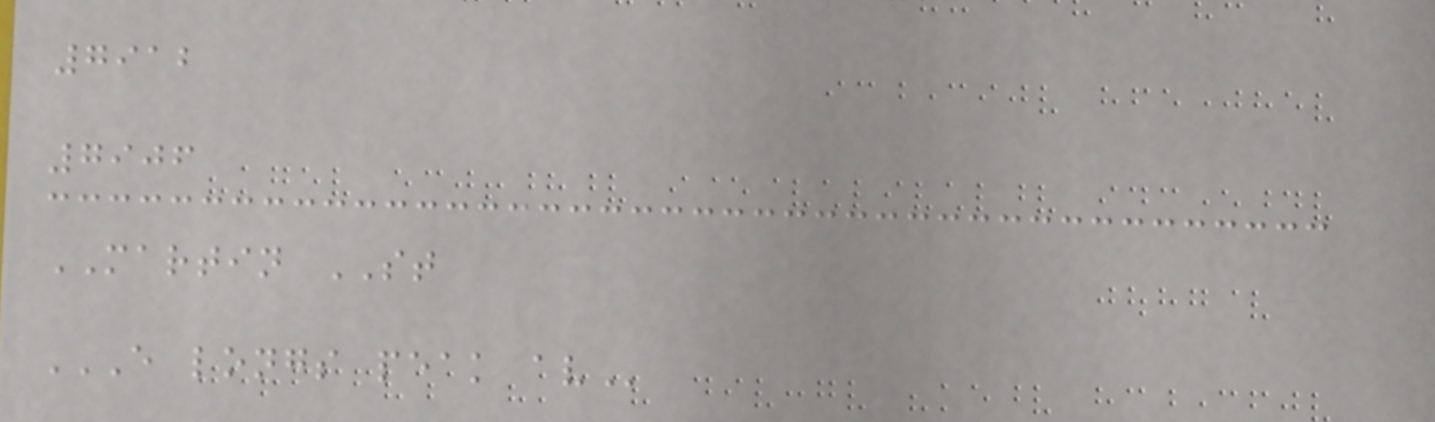7912
7906
MARTIN ST
E LONGS PEAK AV
